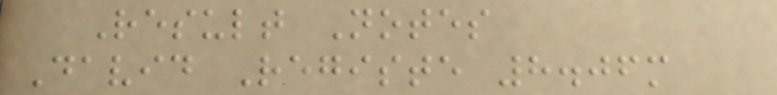Result Notes
David Registe 8.06m
